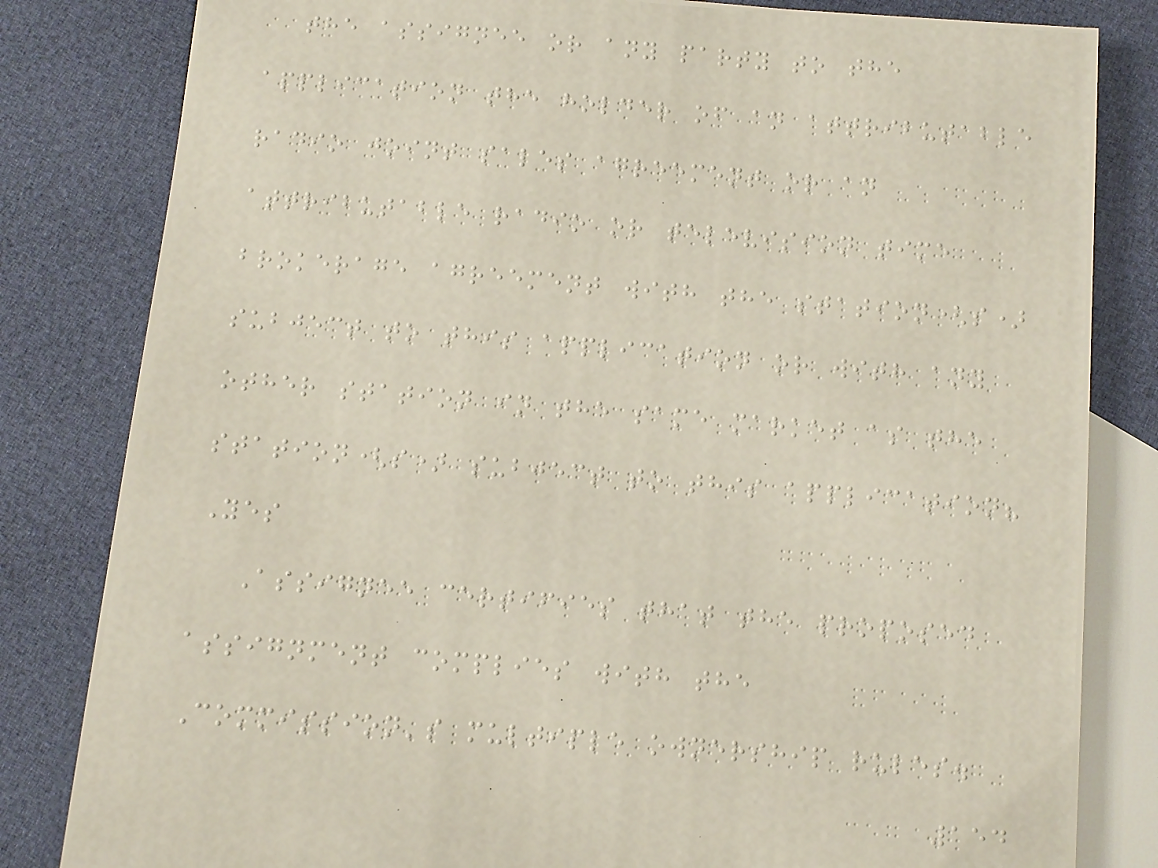the assignee or any party to the
application the holder of an attributable
radio joint sales agreement or an
attributable radio or television time
brokerage agreement with the station(s)
subject to this application or with any
other station in the same market as the
station(s) subject to this application?
Yes
Assignee certifies that the proposed
assignment complies with the
Commission's multiple ownership rules.
154
